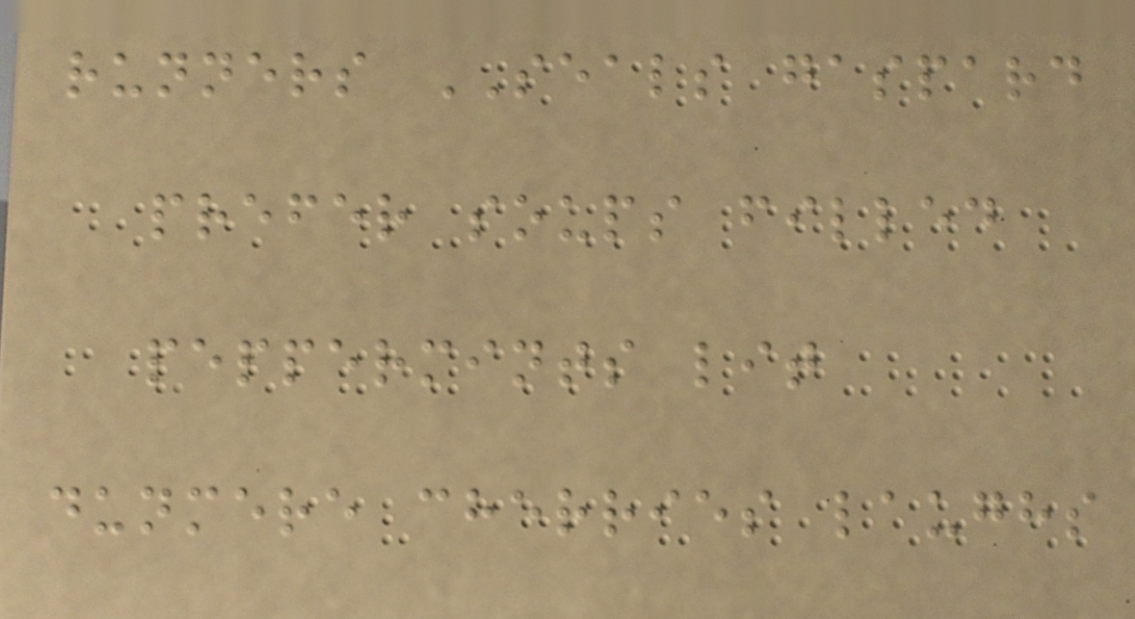runners SEALS gaspard
prefer soups filled
peppermints lit
dunmere cherries laughs
